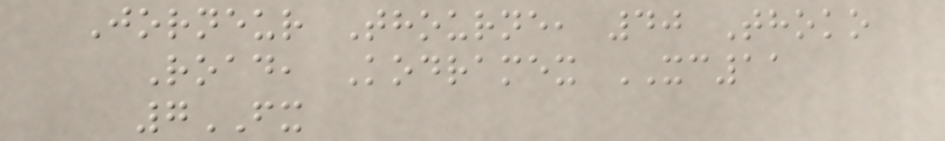Jorneur Thourne, 40 Thoko
Road, Kodramex XC11
7FX
